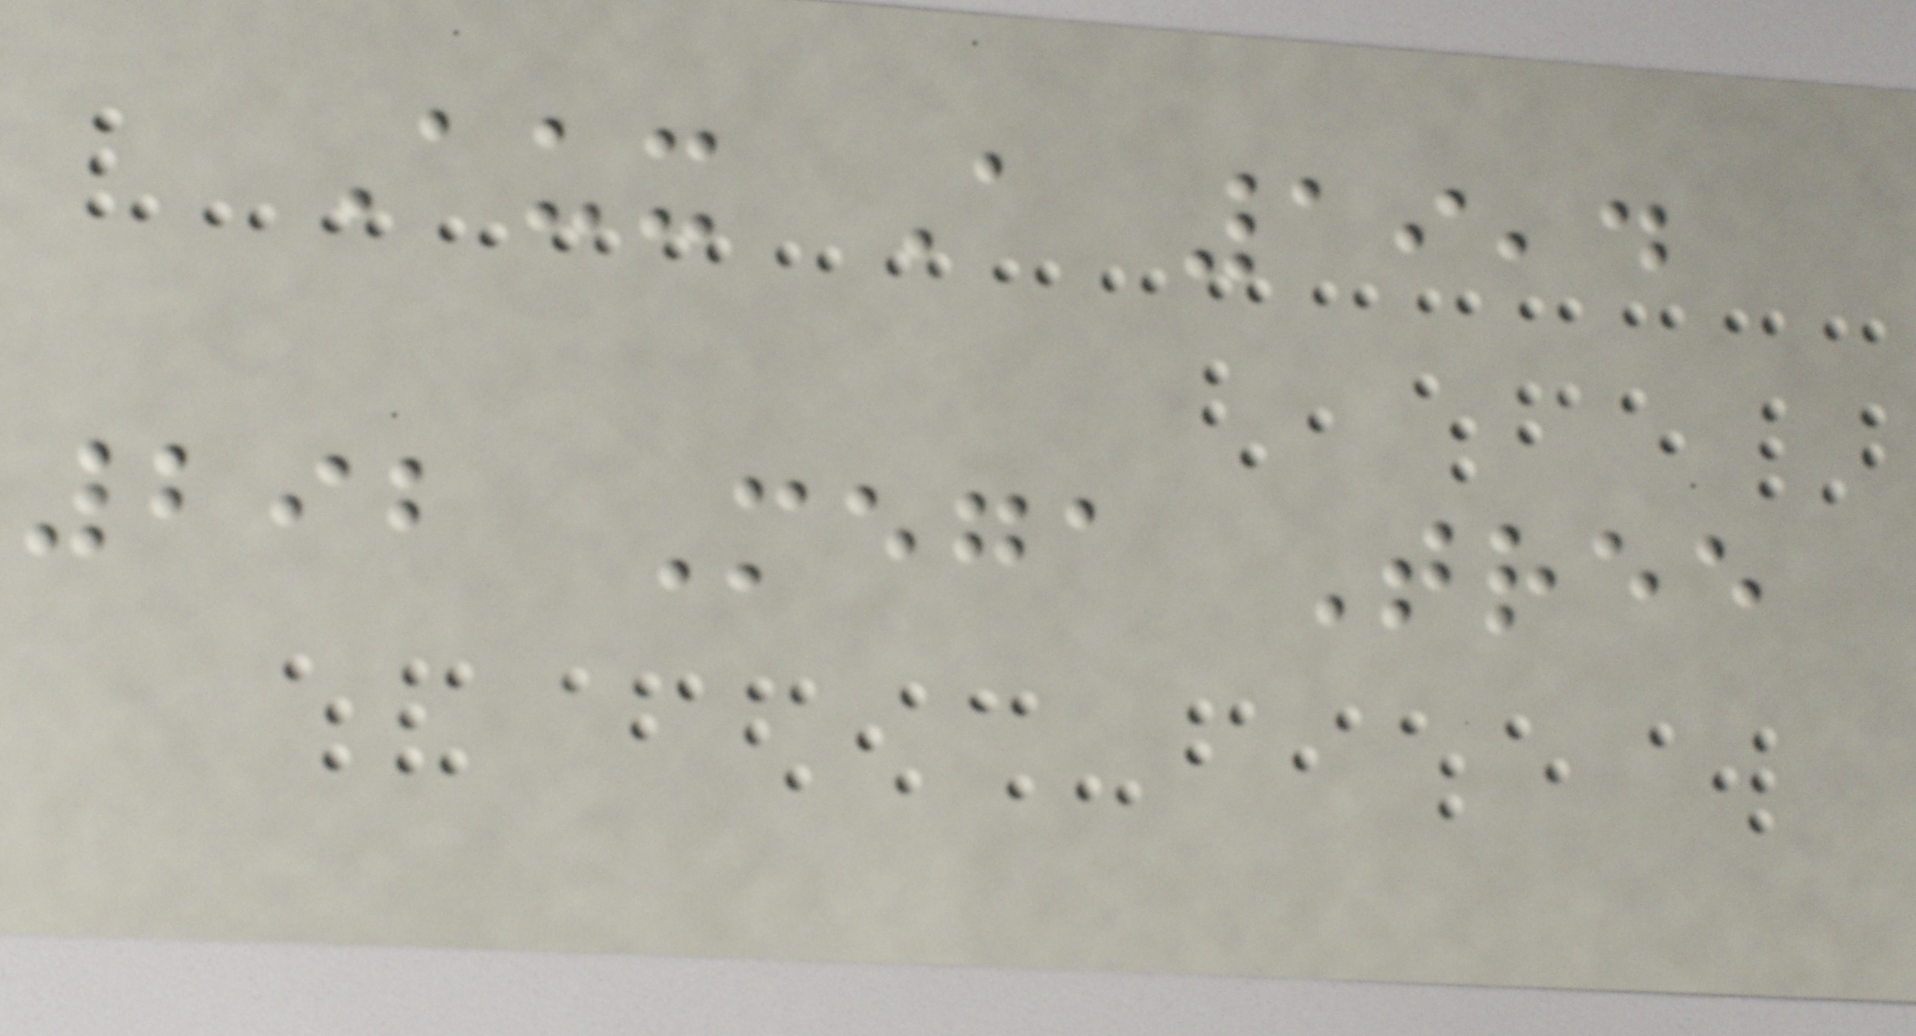Aux A 19,4
292 Mega Tree
